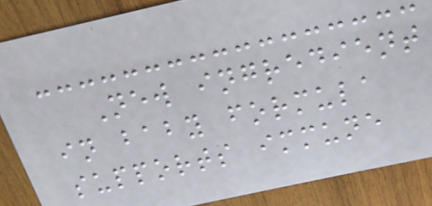New ingredient
in baby formula
supports immune
